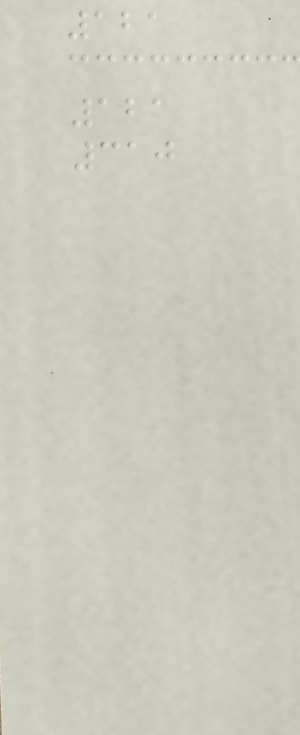121
121
310
